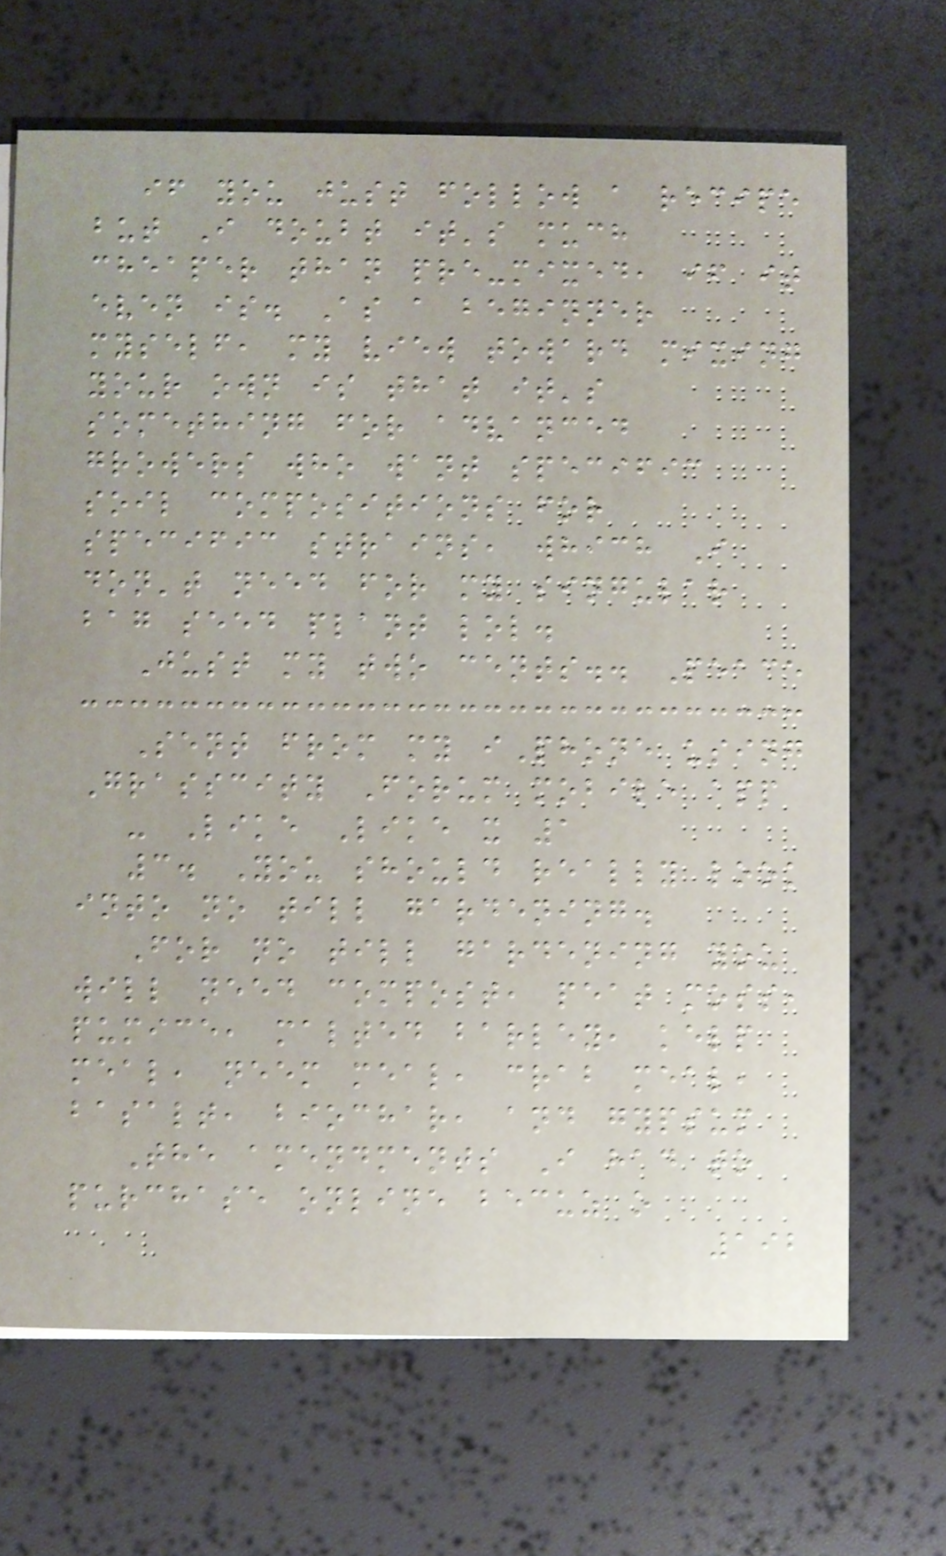if you just follow a recipe
but I doubt it's much
cheaper than pre-mixed, if it
even is. As a beginner
myself, my view toward mixing
your own is that it's
something for advanced
growers who want specific
soil compositions for
specific strains, which I
don't need for my singular
bag seed plant lol.
Just my two cents.. Peace
Sent from my iPhone using
Grasscity Forum mobile app
- Like Like x 1
3. You should really look
into no till gardening.
For no till gardening you
will need compost, peat moss,
pumice, malted barley, kelp
meal, neem meal, crab meal,
basalt, biochar, and gypsum
The amendments I had to
purchase online becuz o
192
